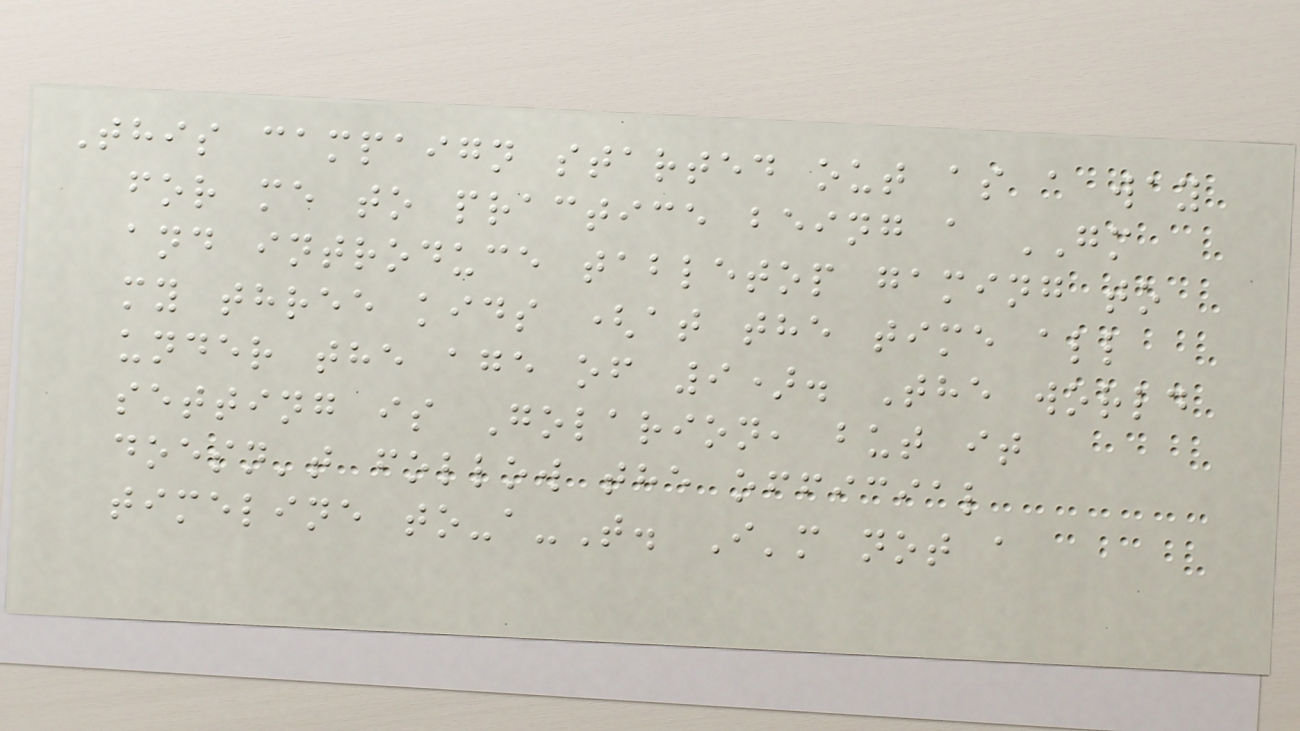This campaign started out as a way
for me to practice being a GM
and introduce tabletop gaming to
my three kids (at the time all
under the age of 9). The world
setting is Golarion, but it
doesn't follow the official
timeline to-a-T. I'm not a
